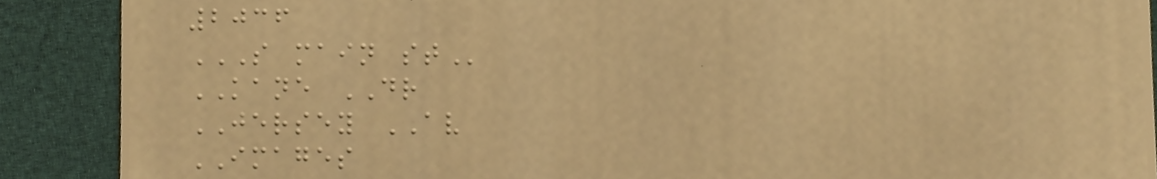2036
S MAIN ST
KANE DR
JERSEY AV
IMAGES
